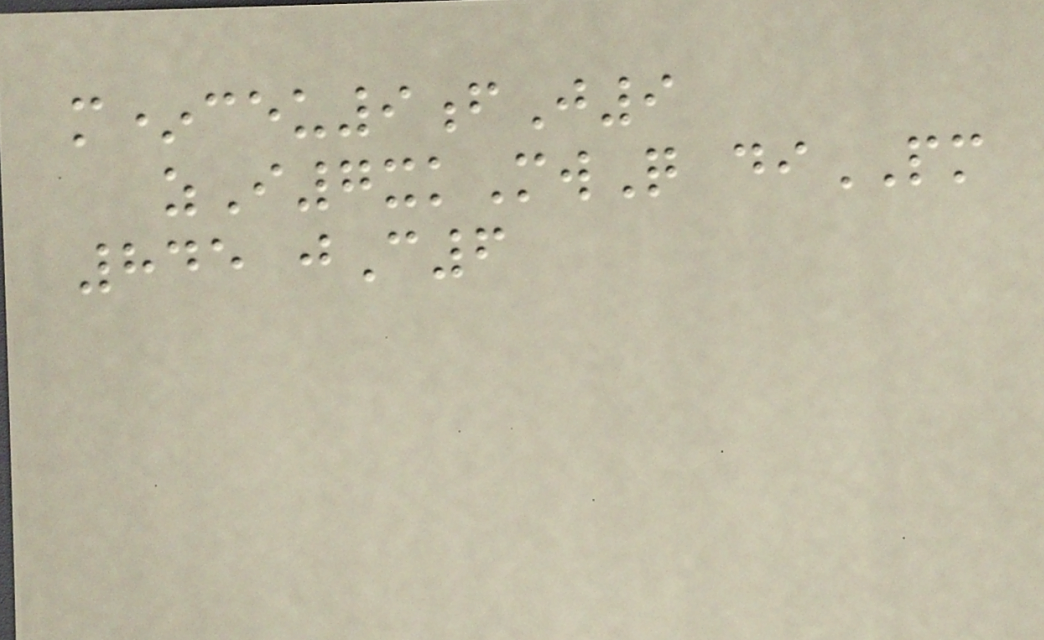m*ceu9fJ9
zI7xkMwQ diPM
845 jC6
